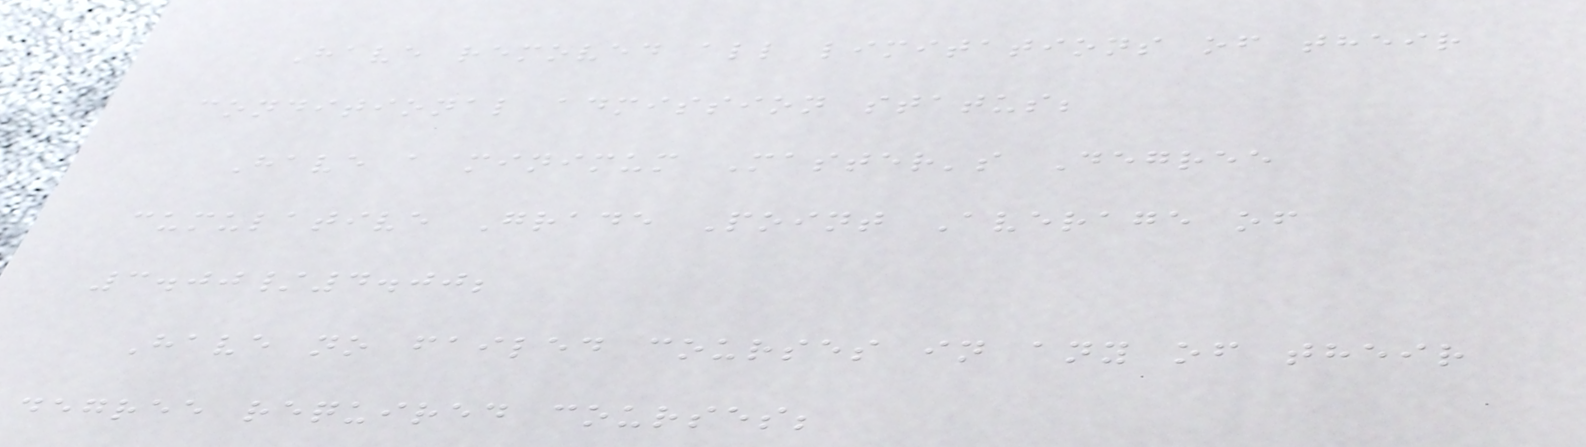Have removed all limitations of their
conditional admission status;
Have a minimum Master's Degree
cumulative Grade Point Average of
3.00/4.00;
Have no failed courses in any of their
degree required courses;
